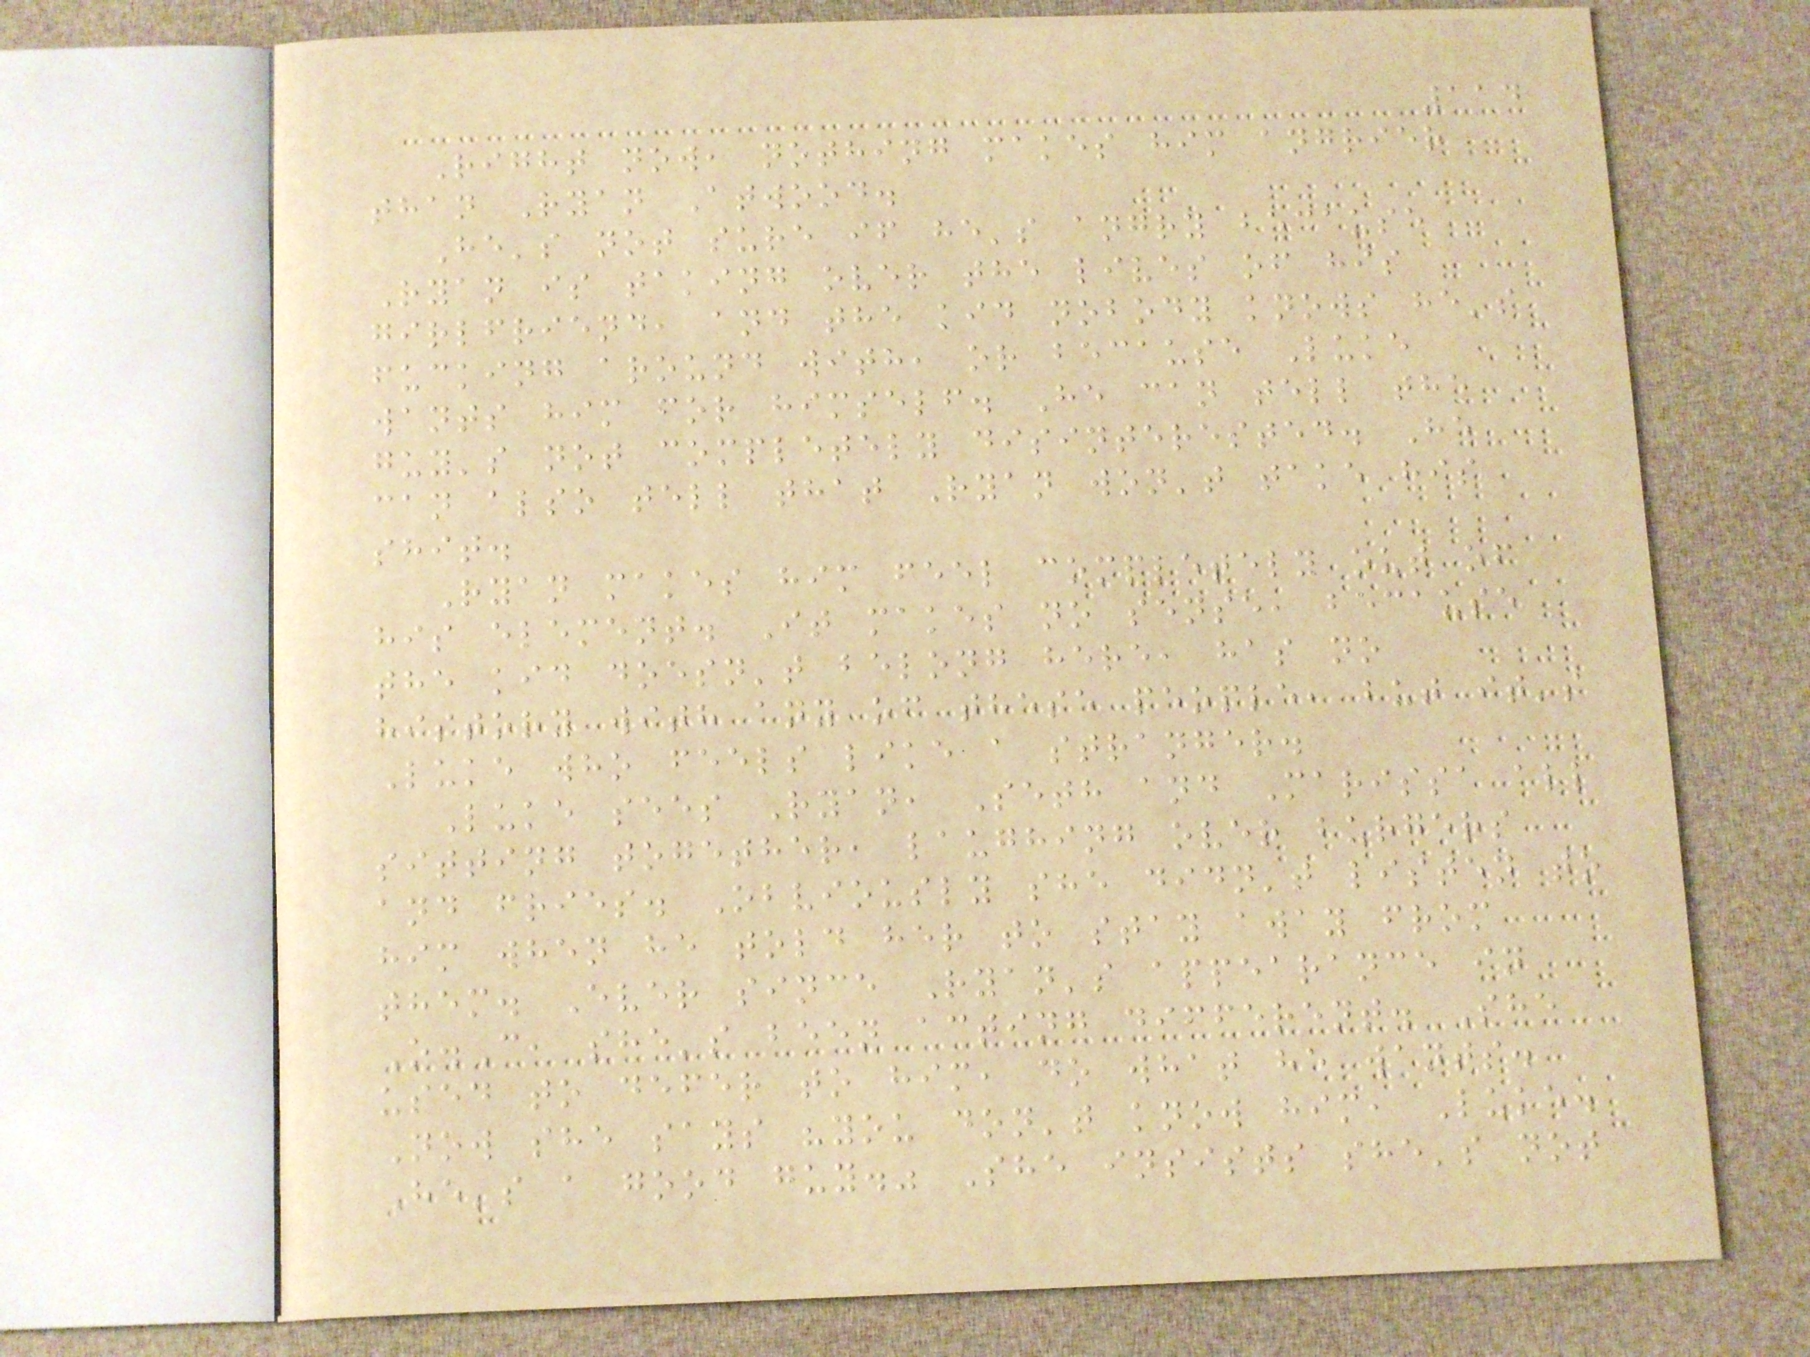114
Right now, nothing makes him angrier
than Ryan Atwood.
He's not sure if he's angry because
Ryan is taking over the lives of his
girlfriend, and the kid nobody knows he's
fucking around with, or because Luke
wants him for himself. He can tell the
guy's not completely disinterested. He
can also tell that Ryan won't take his
shit.
Ryan makes him feel completely out of
his element. It makes no sense, because
the kid doesn't belong here, has no
history with any of these people, but it's
Luke who feels like a stranger.
Luke sees Ryan, Seth and Marissa all
sitting together, laughing over burgers
and fries. Obviously she didn't listen to
him when he told her to stay away from
them. Ever since Ryan's appearance in
O.C, she's been acting different. She
used to defer to him, do what he wants.
Now she says "you don't know him, Luke.
He's a good guy." She insists she's not
